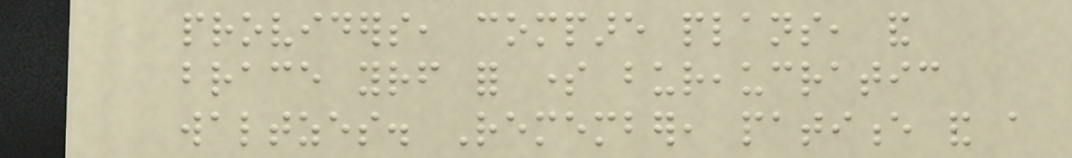providers, compare plans, and
brace yourself for some bureaucratic
waltzes. Remember, patience and a
